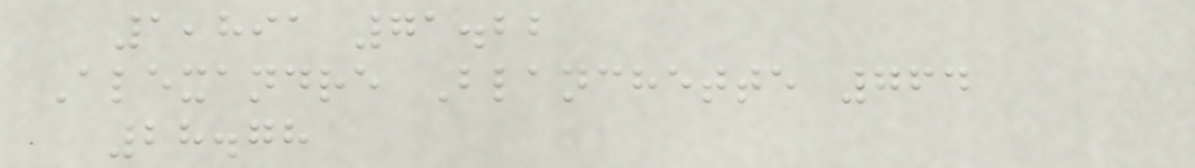1,891 71.22
Alexandre Blanchette 764
28.78
